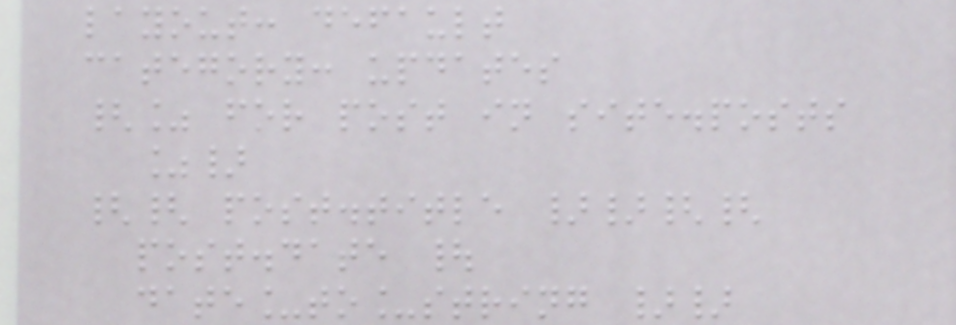layout: default
category: updates
{% for post in site.posts
%}
{{ post.title }}{{
post.date |
date_to_string }}
